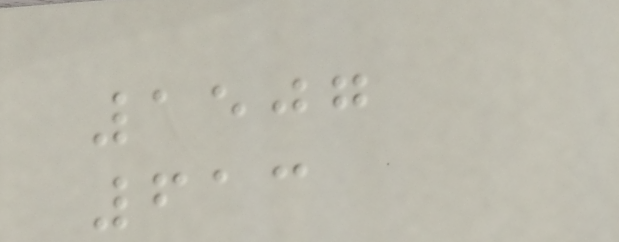1507
613
